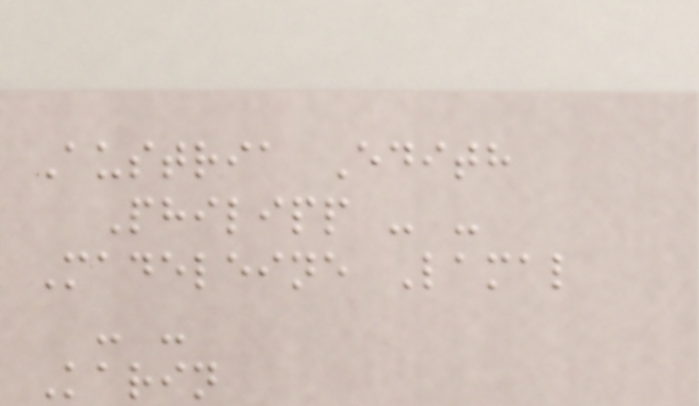Austria Edith
Philipp - -
Madeleine Lamal
- -
Karin
